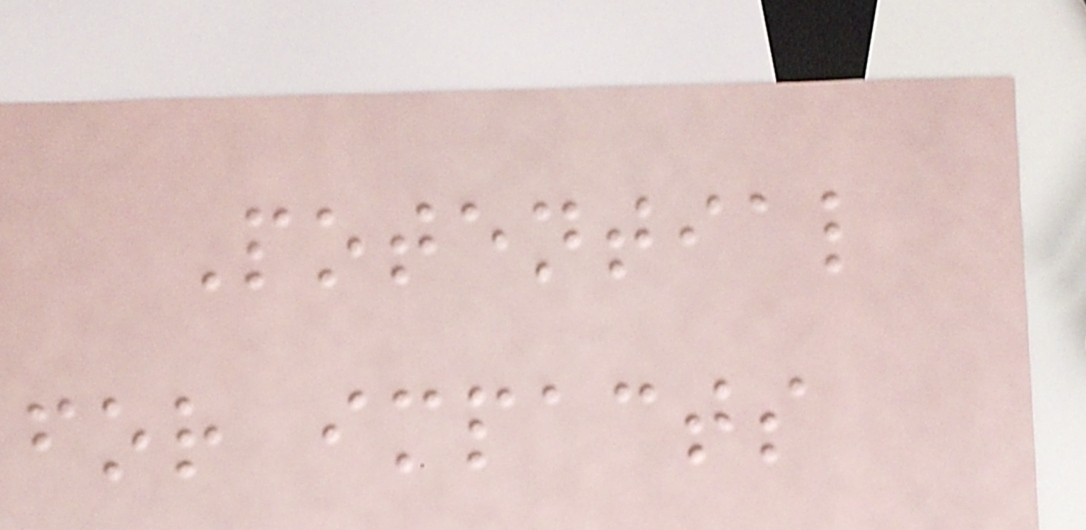Potential
for impacts
